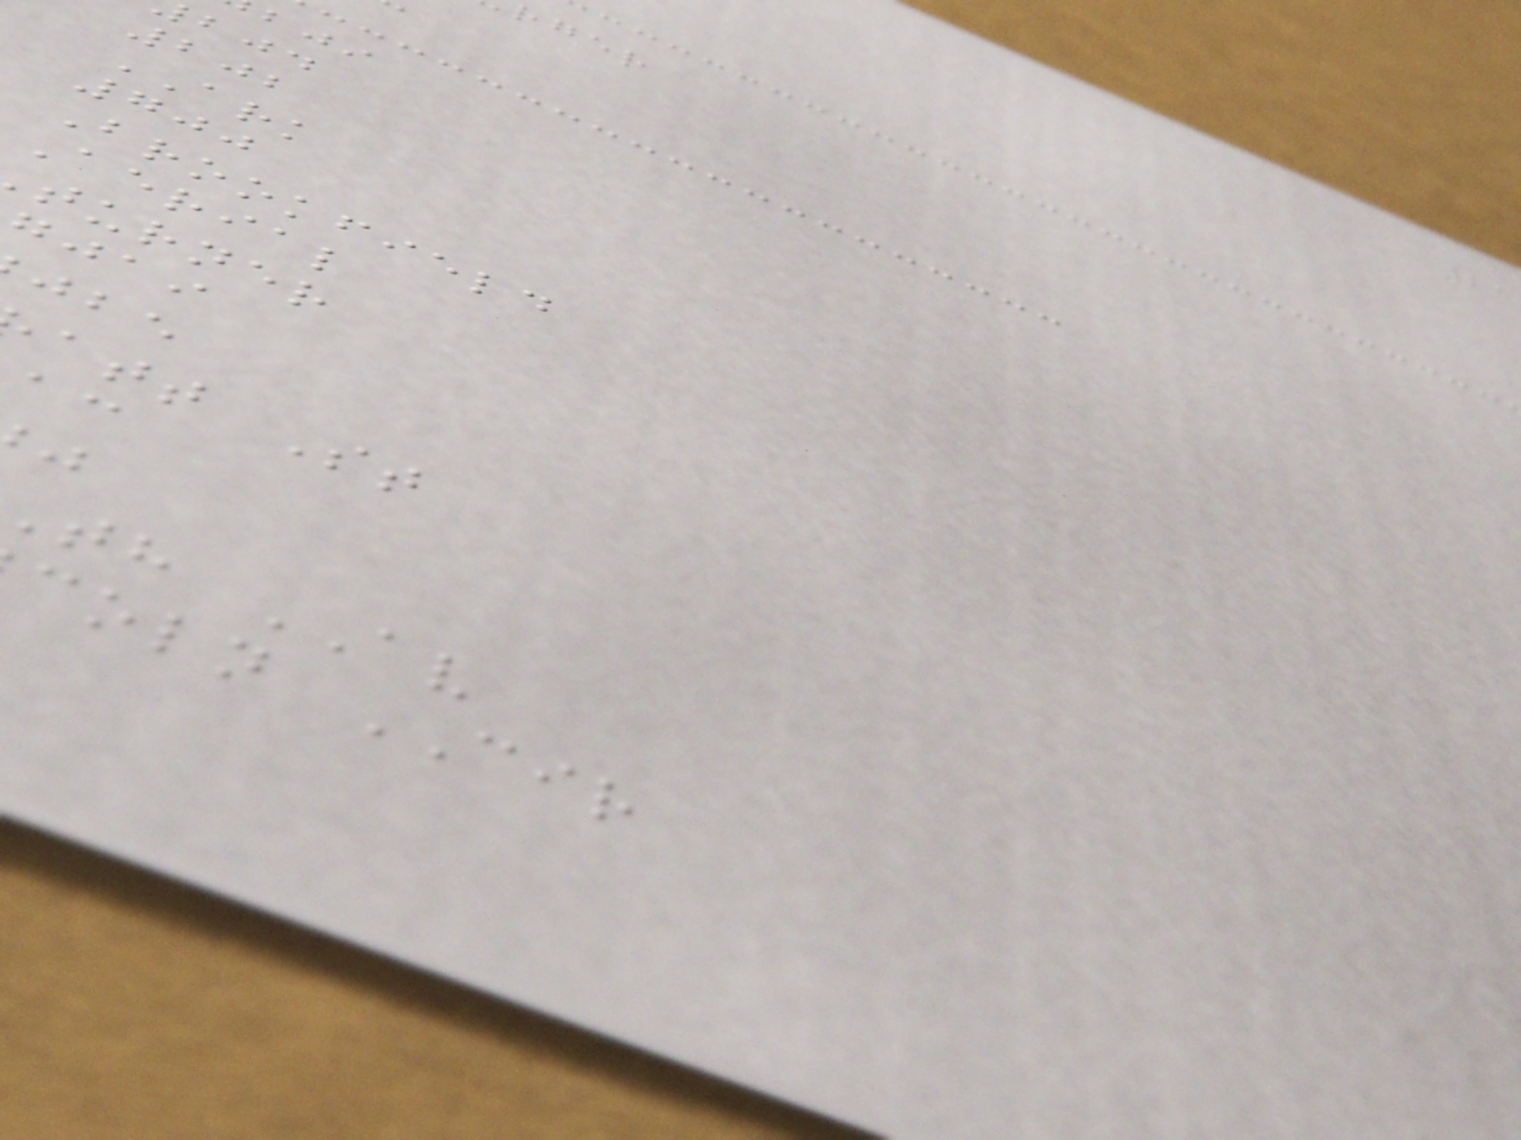rger
202
ARK
700
Brookfield
Aerial
turner
att St
th AV
coln CIR
